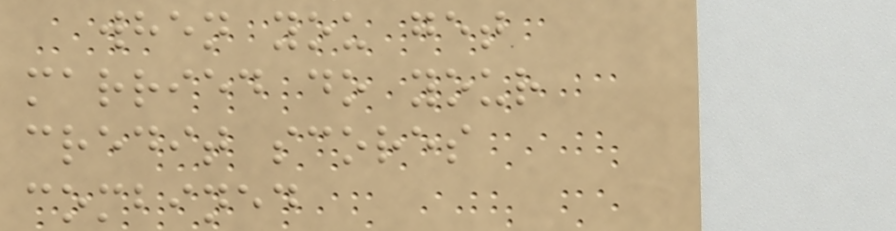when you get
married do your
credit scores
combined
